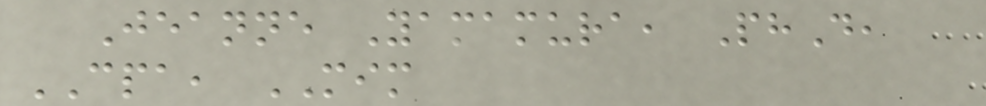Jeanne Yamamura, PhD,
CPA, MIM
